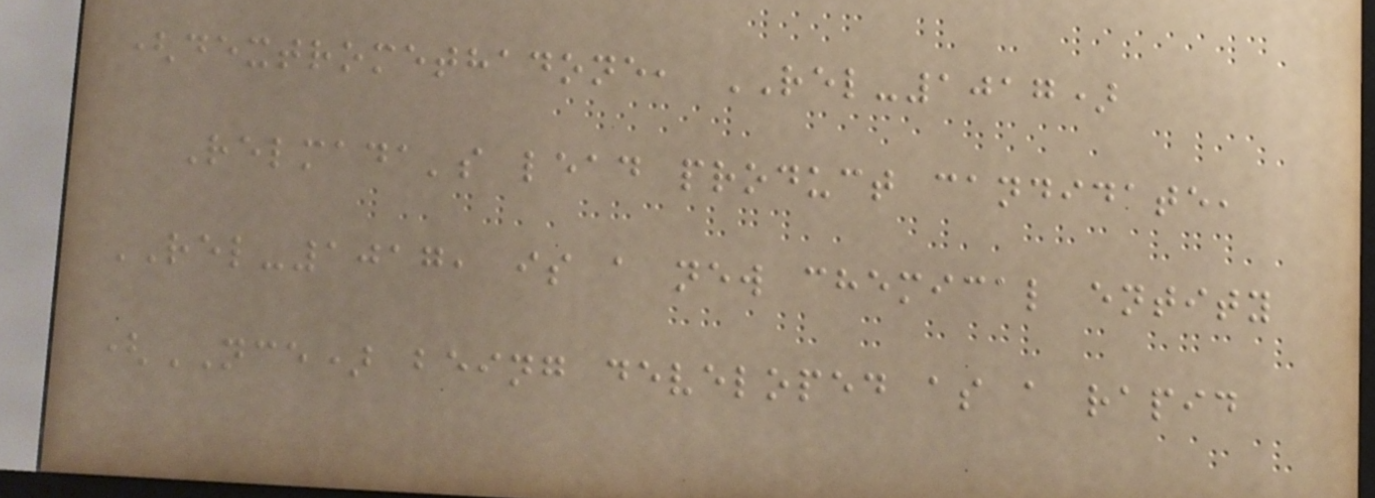(dextromethadone, REL-1017)
Relmada's lead product candidate,
REL-1017, is a new chemical entity
(NCE) being developed as a rapid
